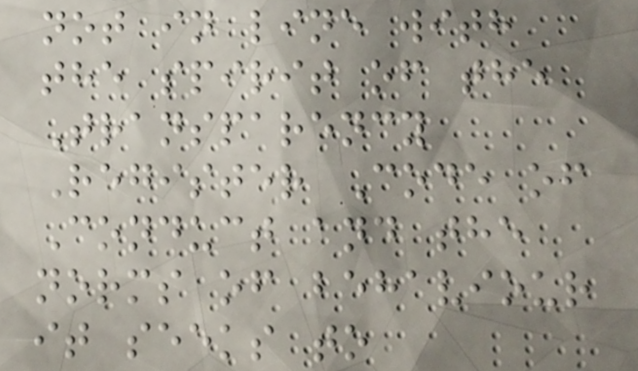not in line with
the spirit of the
Transparency
Register Code of
Conduct and the
norms of behaviour
it seeks to
